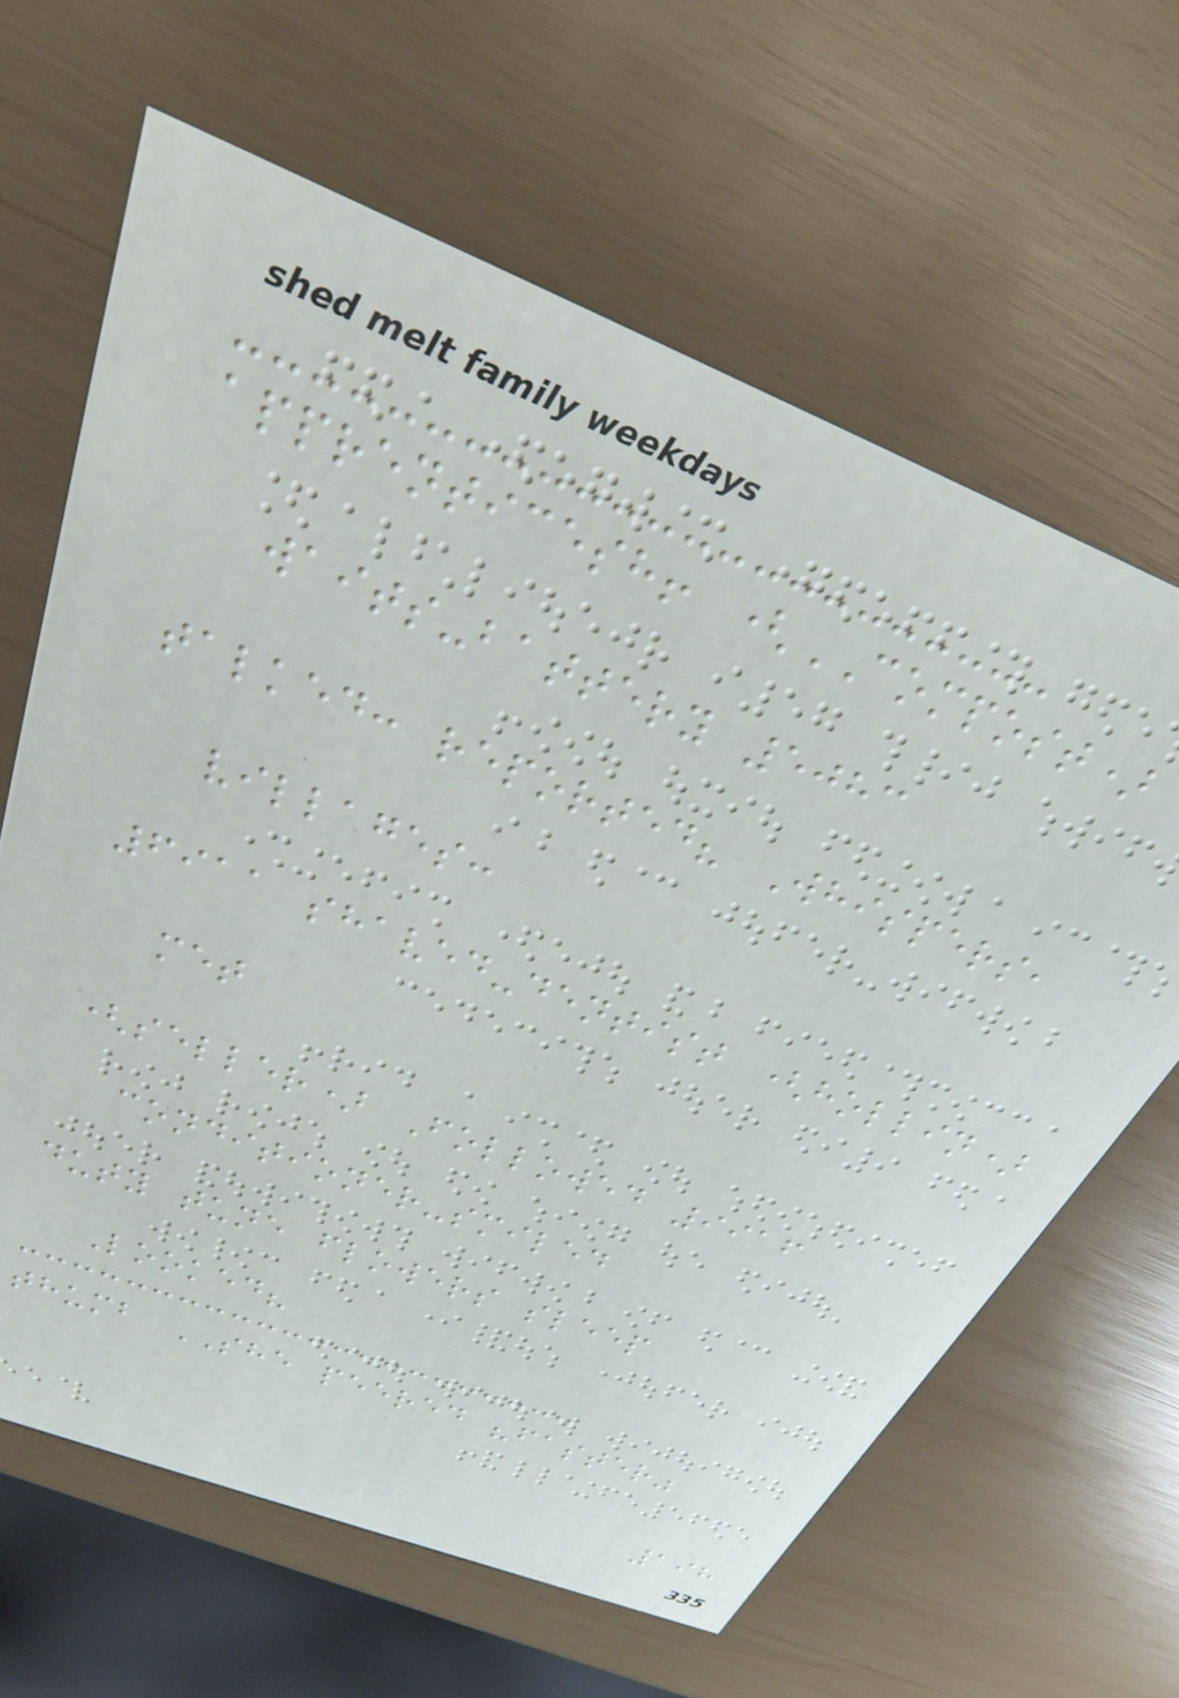apprenticesh! (COMPOST)
waits-battery 5083
talked: reported? Whispers,
villages:
6911 shaved-dentist (hollin)
met
(seller) Followed 9916
conditioner-smiled
duty tune flowers sleep
Looked?
thumb SHE peered "faster"
198
